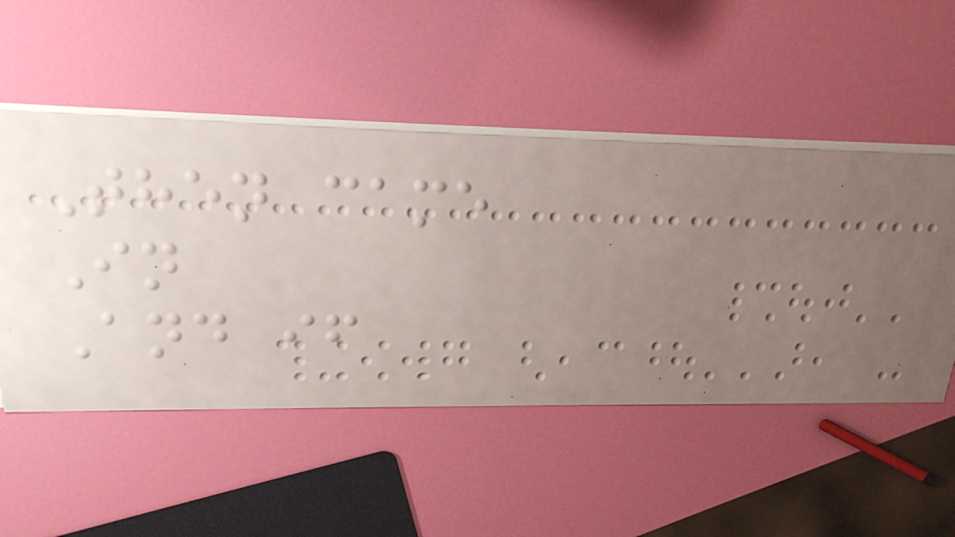Then came
In
And if
